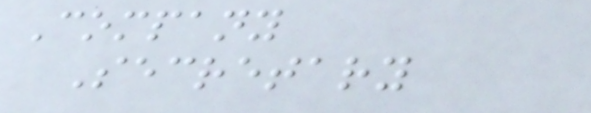Company
Secretary
